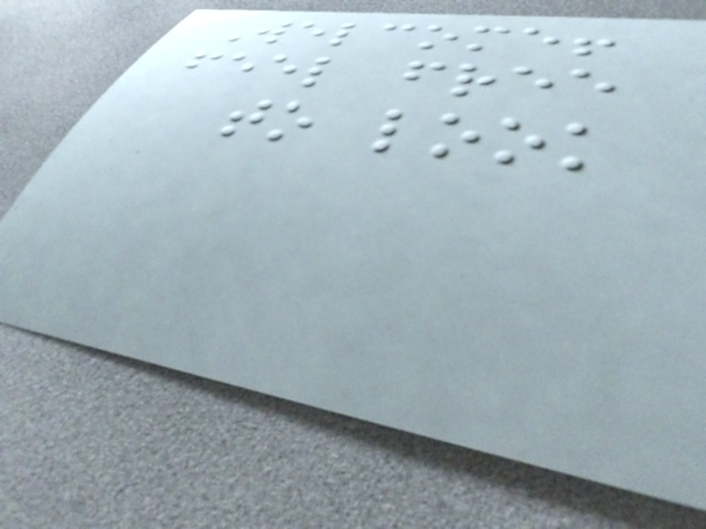Welcome!
feel free
to look
